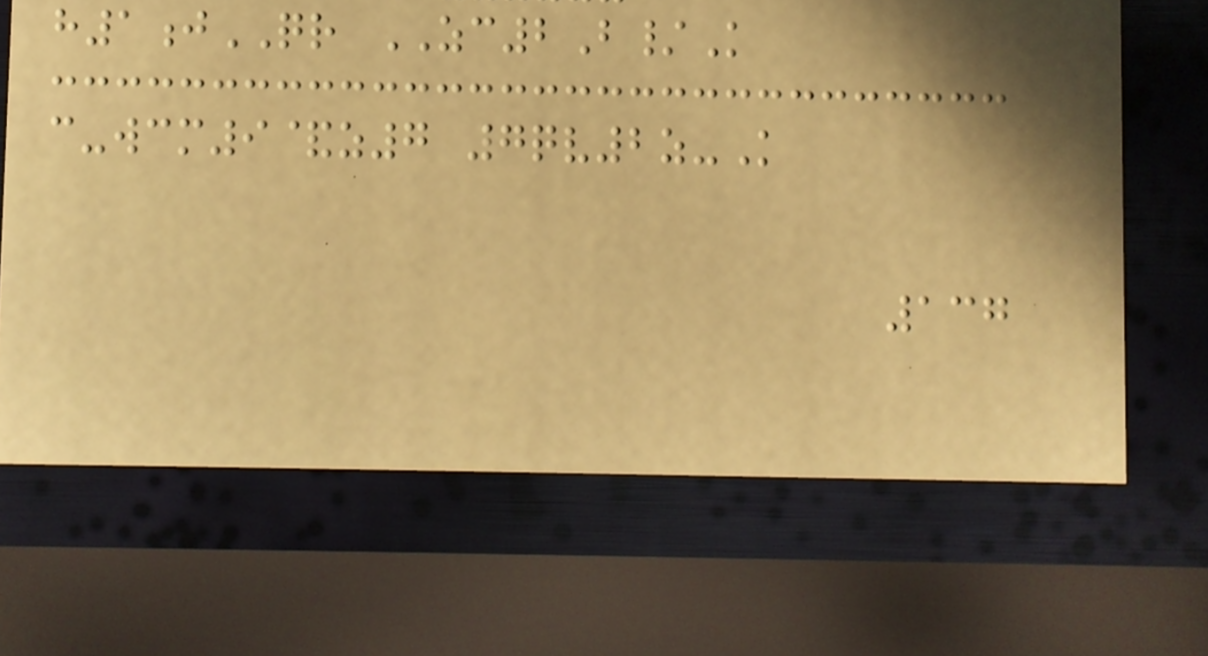h1jQR ZC2B/K
c-wcm9&z7 7qv2z-K
137
